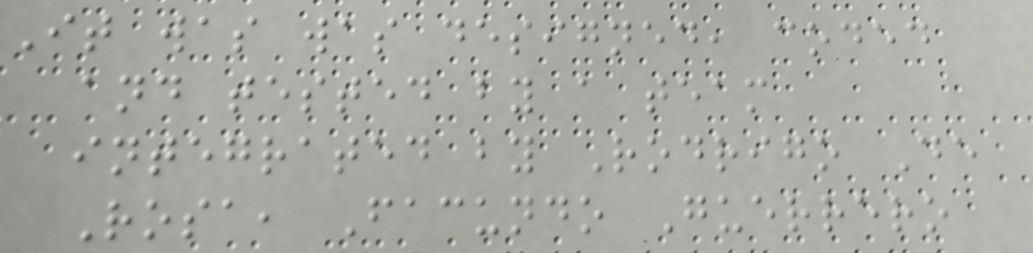It was was designed, coded
and tested by a team
integrated by Rodrigo De
Rosa, Facundo Guerrero
